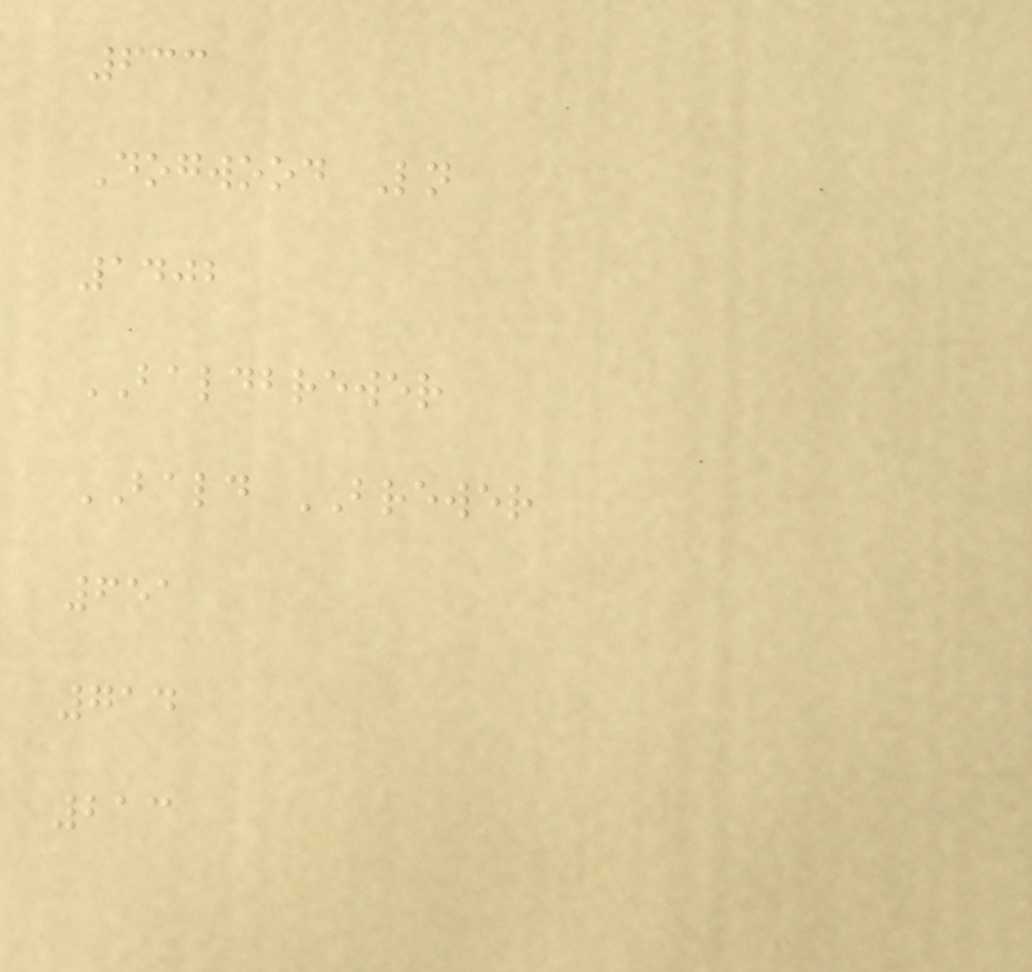633
Dogwood Ln
1402
BALDBREWER
BALD BREWER
651
714
213
